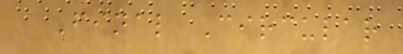Final Circular
